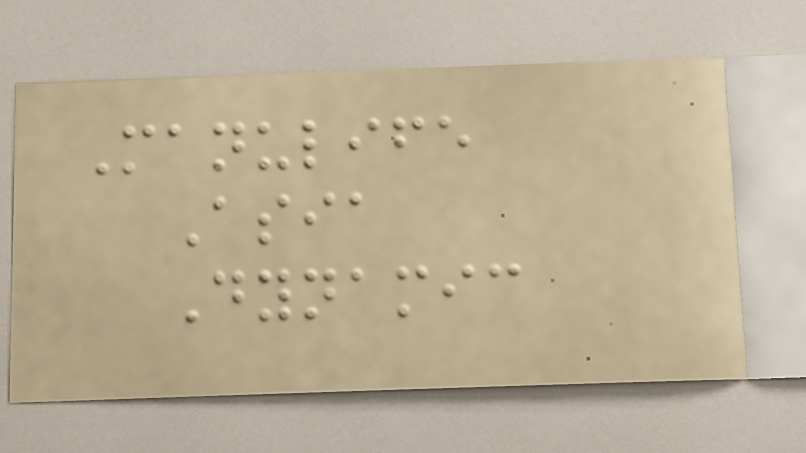Manulife
Asia
Dynamic
